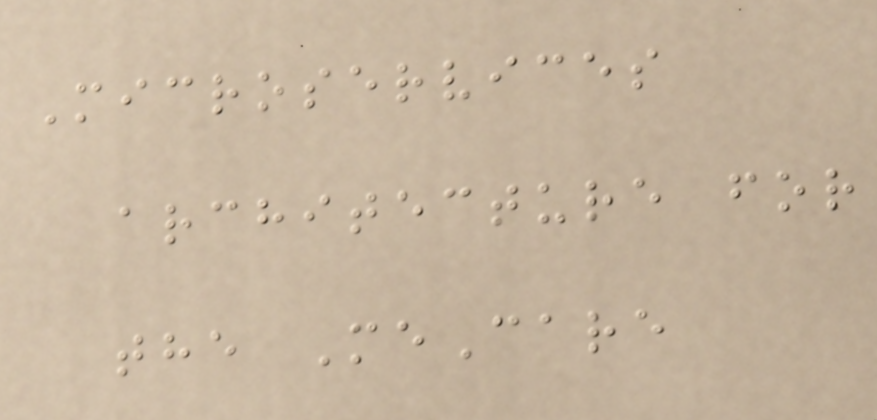Microservices
architecture for
the MeCare
